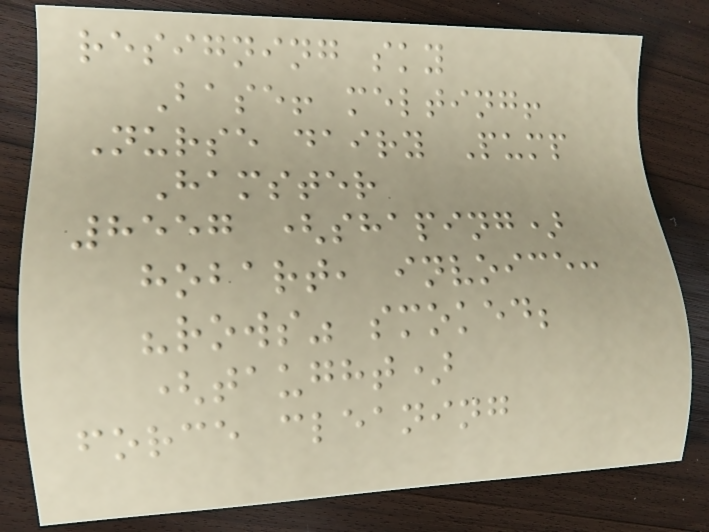resigning sky
Base! melting!
Nurse dairy Pump
Hamster
8557 (shaping)
hobart, invoice:
"rows" smoked;
(taught)
force cleaning
